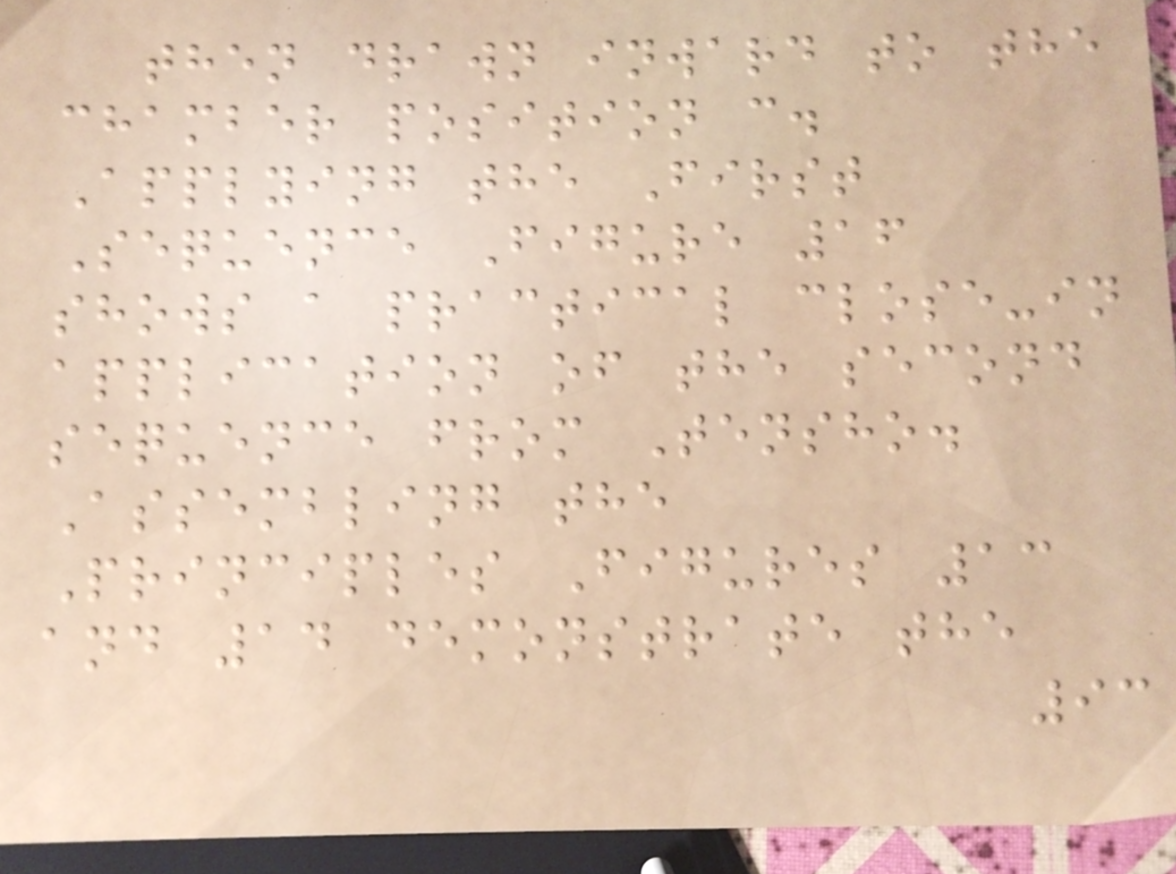then drawn inward to the
chamber position c.
Applying the First
Sequence Figure 16
shows a practical close-in
application of the second
sequence from Tensho.
Assembling the
Principles Figures 13
and 14 demonstrate the
93
